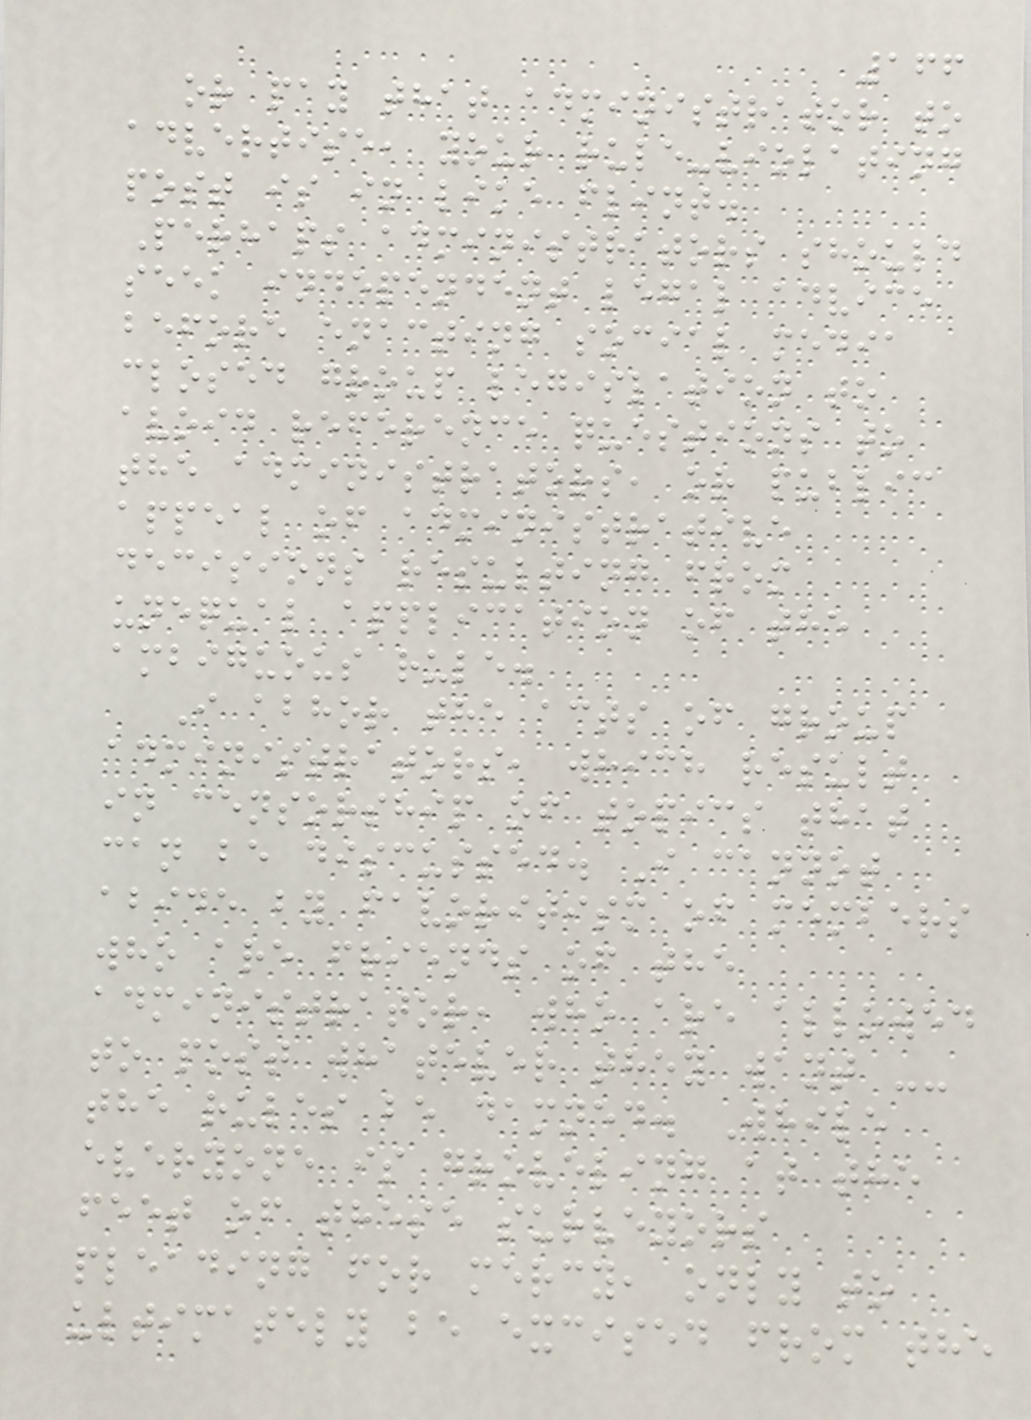166
or pay that administrator to
advertise, your rule-violating
post is in like flint.
Perhaps administrators should
seek independent legal advice
before enacting social media
closed group legislation to
avoid reference questions to
the administrators, or public
appeal of administrative
decisions resulting from
unequal application of the
ambiguous rule.
I abhor the acts of group
administrators, which result
in censorship of topics that
can be discussed. I cannot
abide by favoritism of members
who are friends of the
administrator, who are allowed
to post whatever they want --
the rules be damned. While
everyone is groveling at the
feet of these surveyors
pleading for mercy, only to
ultimately be excised from the
